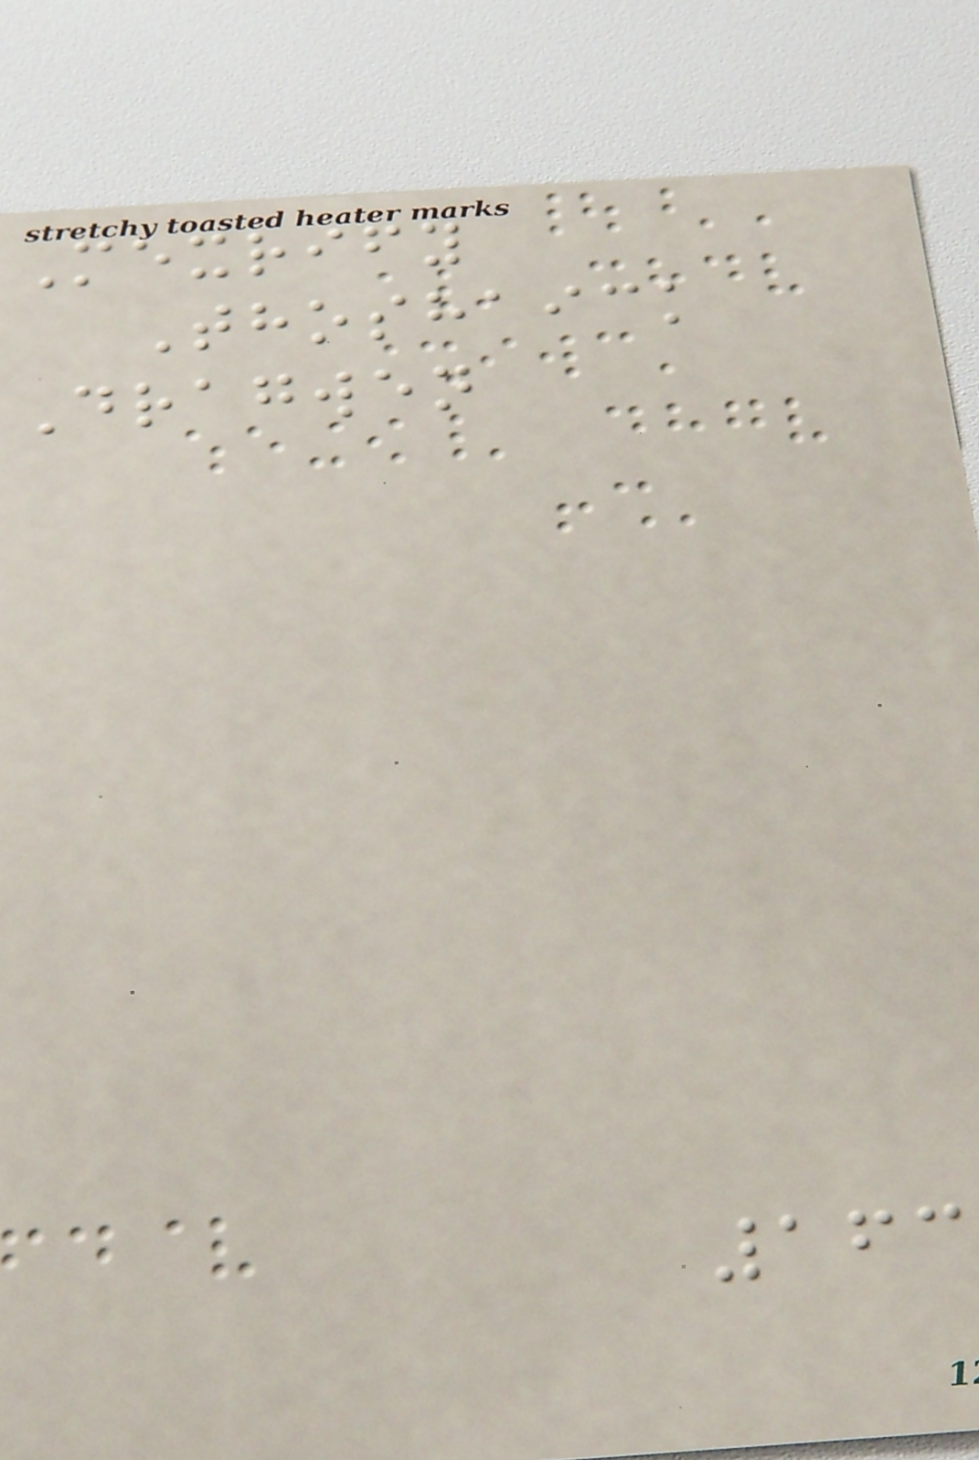Mexrify
Thoshaick
Dragwen
163
